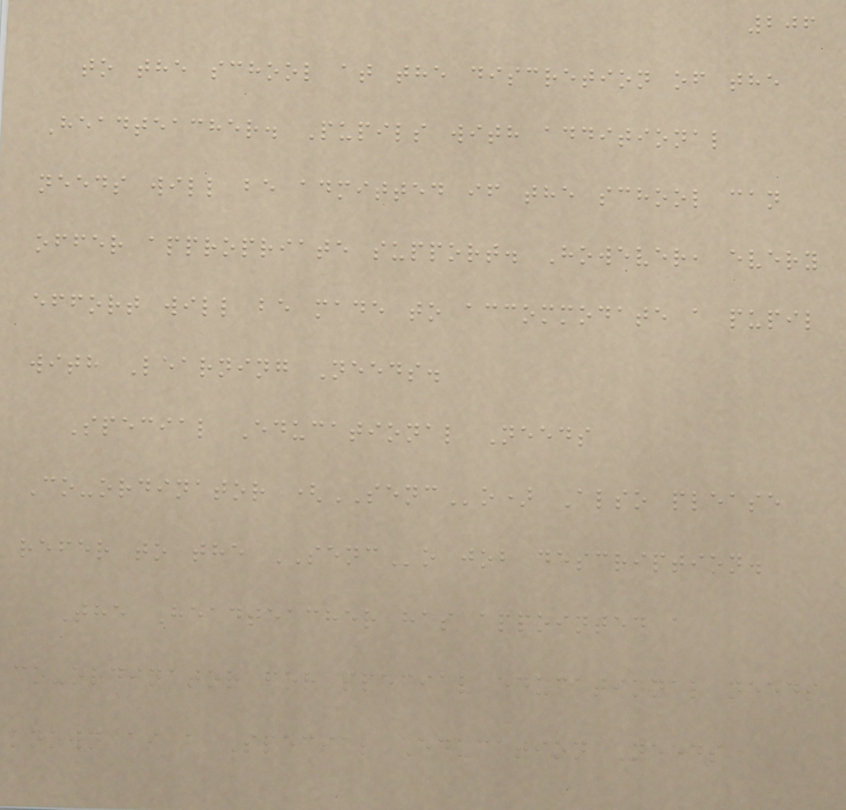206
to the school at the discretion of the
Headteacher. Pupils with additional
needs will be admitted if the school can
offer appropriate support. However, every
effort will be made to accommodate a pupil
with Learning Needs.
Special Educational Needs
Co-ordinator (SENCo) Also please
refer to the SENCo job description.
The Headteacher has appointed a
co-ordinator for special educational needs
known as a Special Education Needs
